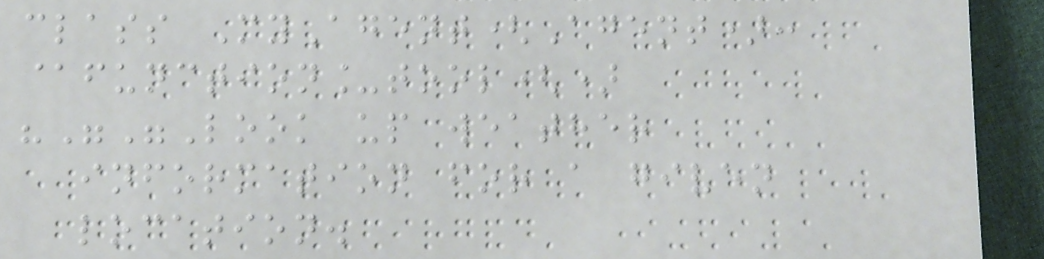class MyAgent(Agent):
@function_tool()
"""Look up weather
information for a given
location.
